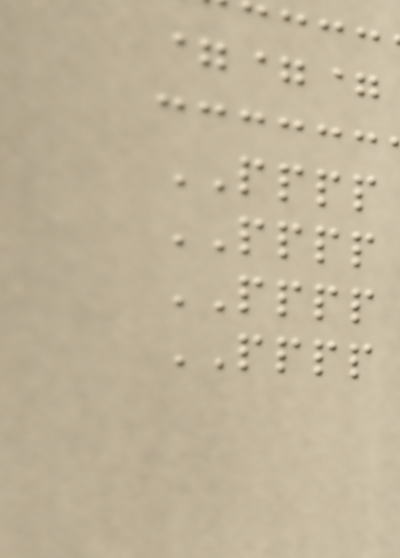===
PPPP
PPPP
PPPP
PPPP
